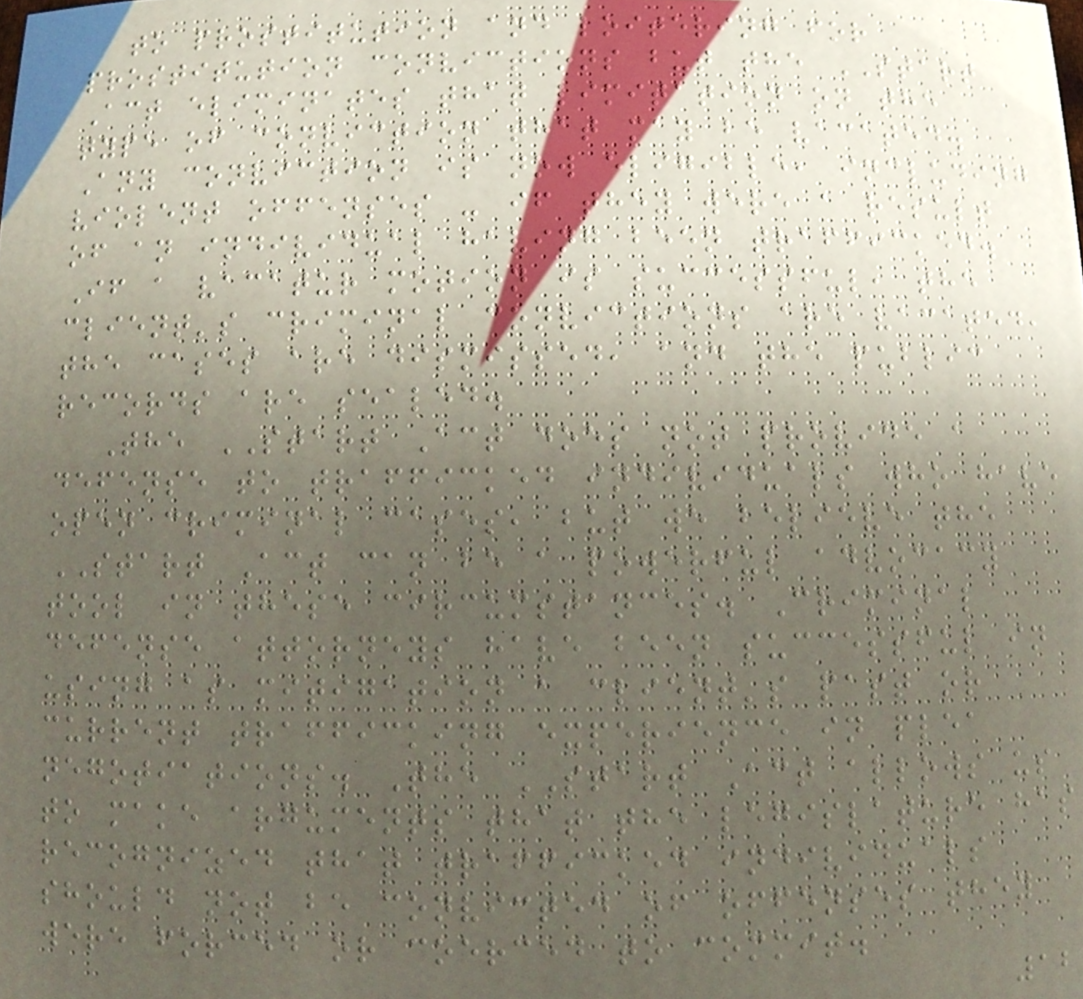to prostitution and loitering for
prostitution convictions but the START
Act eliminates that limitation on the
type of conviction that may be vacated.
Any conviction is now eligible, including
violent offenses - if they were a result
of an individual having been trafficked.
If a vacatur motion is successful, the
client's criminal convictions are vacated,
the cases are dismissed, and the public
records are sealed.
The START Act does not provide a
defense to trafficked individuals who have
open criminal cases, but we believe the
START Act can be a powerful advocacy
tool in these circumstances. Criminal
defense attorneys have been successful in
using as mitigation a client's past or
current trafficking experience in plea
negotiations. The START Act allows us
to make arguments that the legislature has
recognized that trafficked individuals
should not be convicted of offenses they
were forced or coerced to commit.
12
